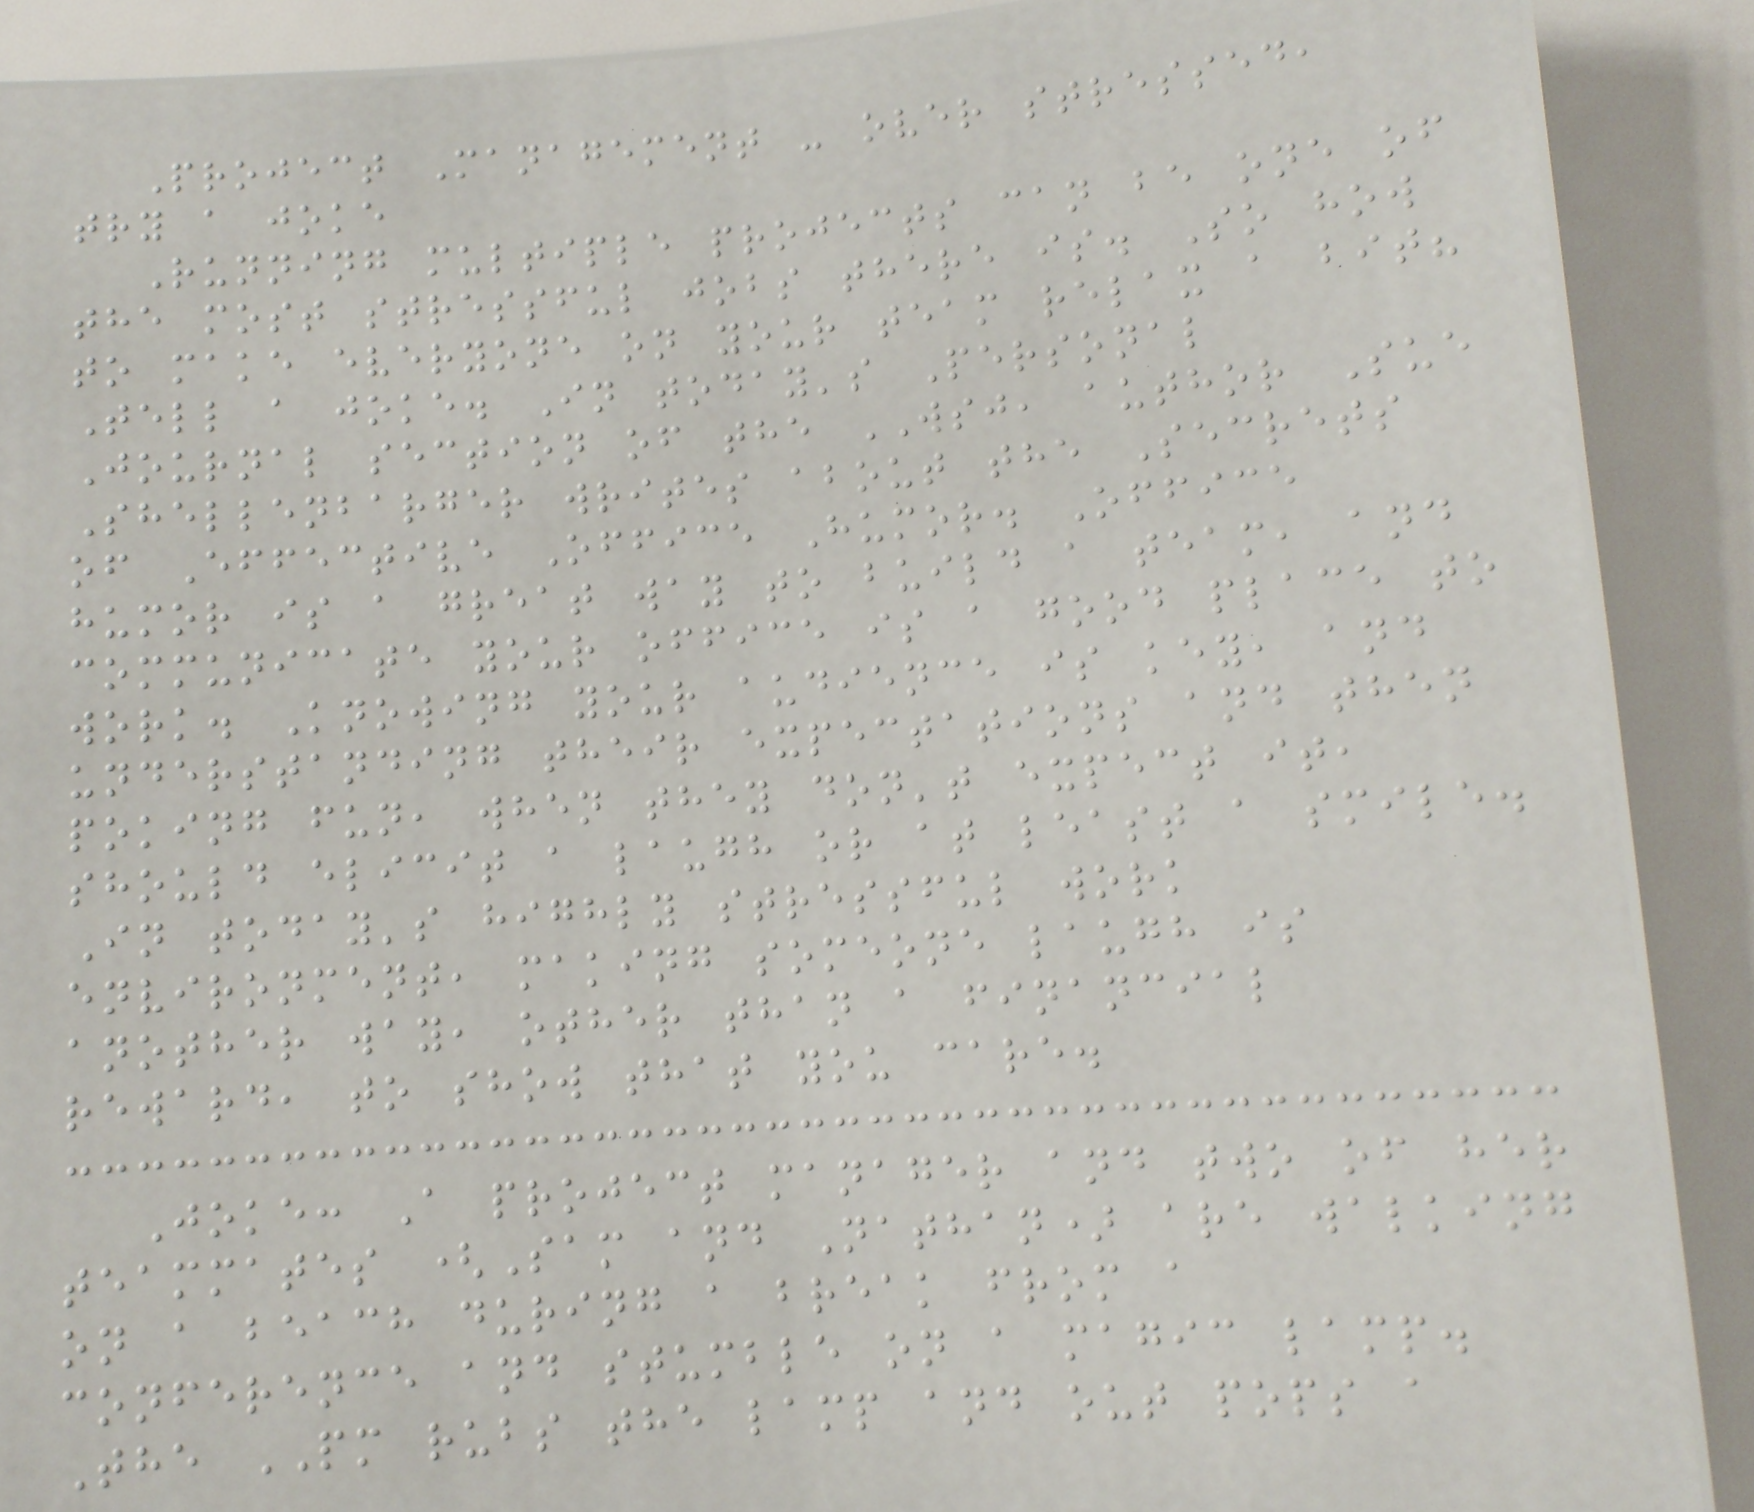Project Management - over stressed,
try a joke
Running multiple projects can be one of
the most stressful jobs there is. So how
to make everyone on your team relax a bit?
Tell a joke. In today's Personal
Journal section of the WSJ, author Sue
Shellenbarger writes about the Secrets
of Effective Office Humor. Office
humor is a great way to build a team, and
communicate your office is a good place to
work. Knowing your audience is key, and
understanding their expectations and then
poking fun, when they don't expect it,
should elicit a laugh or at least a smile.
In today's highly stressful work
environment, making someone laugh is
another way, other than a financial
reward, to show that you care.
Joke: A project manager and two of her
teammates (Sam and Nathan) are walking
on a beach during a break from a
conference and stumble on a magic lamp.
The PM rubs the lamp and out pops a
